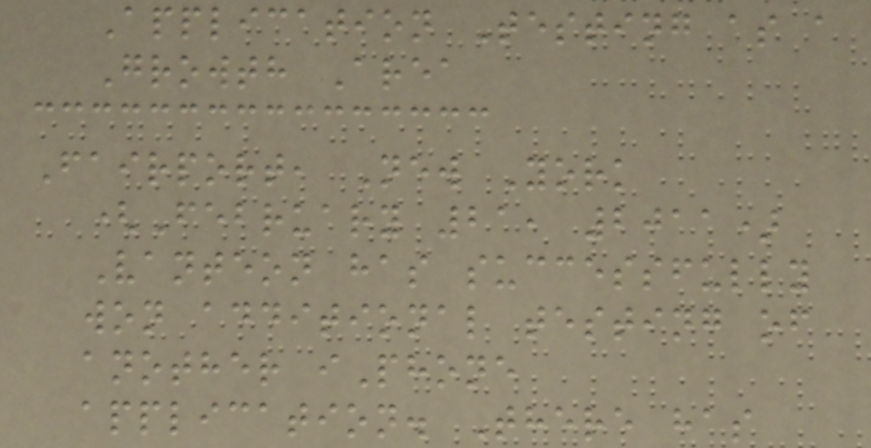Application Testing as a
Growth Area
Fairport, New York
(February 21, 2011)
Vanteon has successfully
won additional testing of
another iPhone
application. There has
